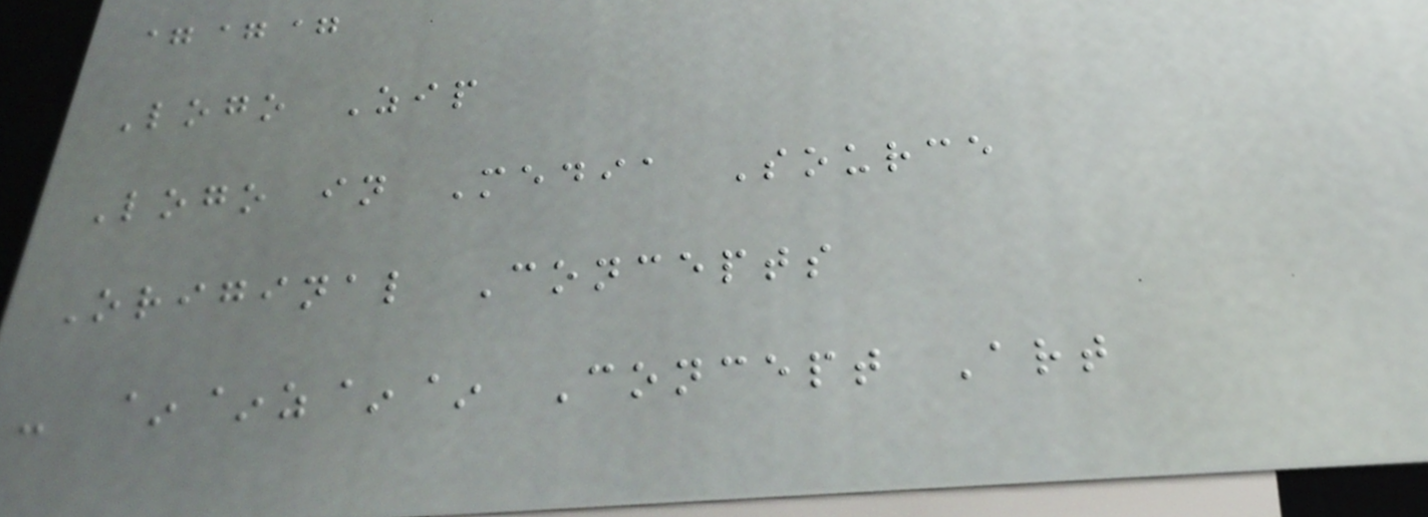===
Logo Zip
Logo in Media Source
Original Concepts
- ~~z~~ Concept Art
